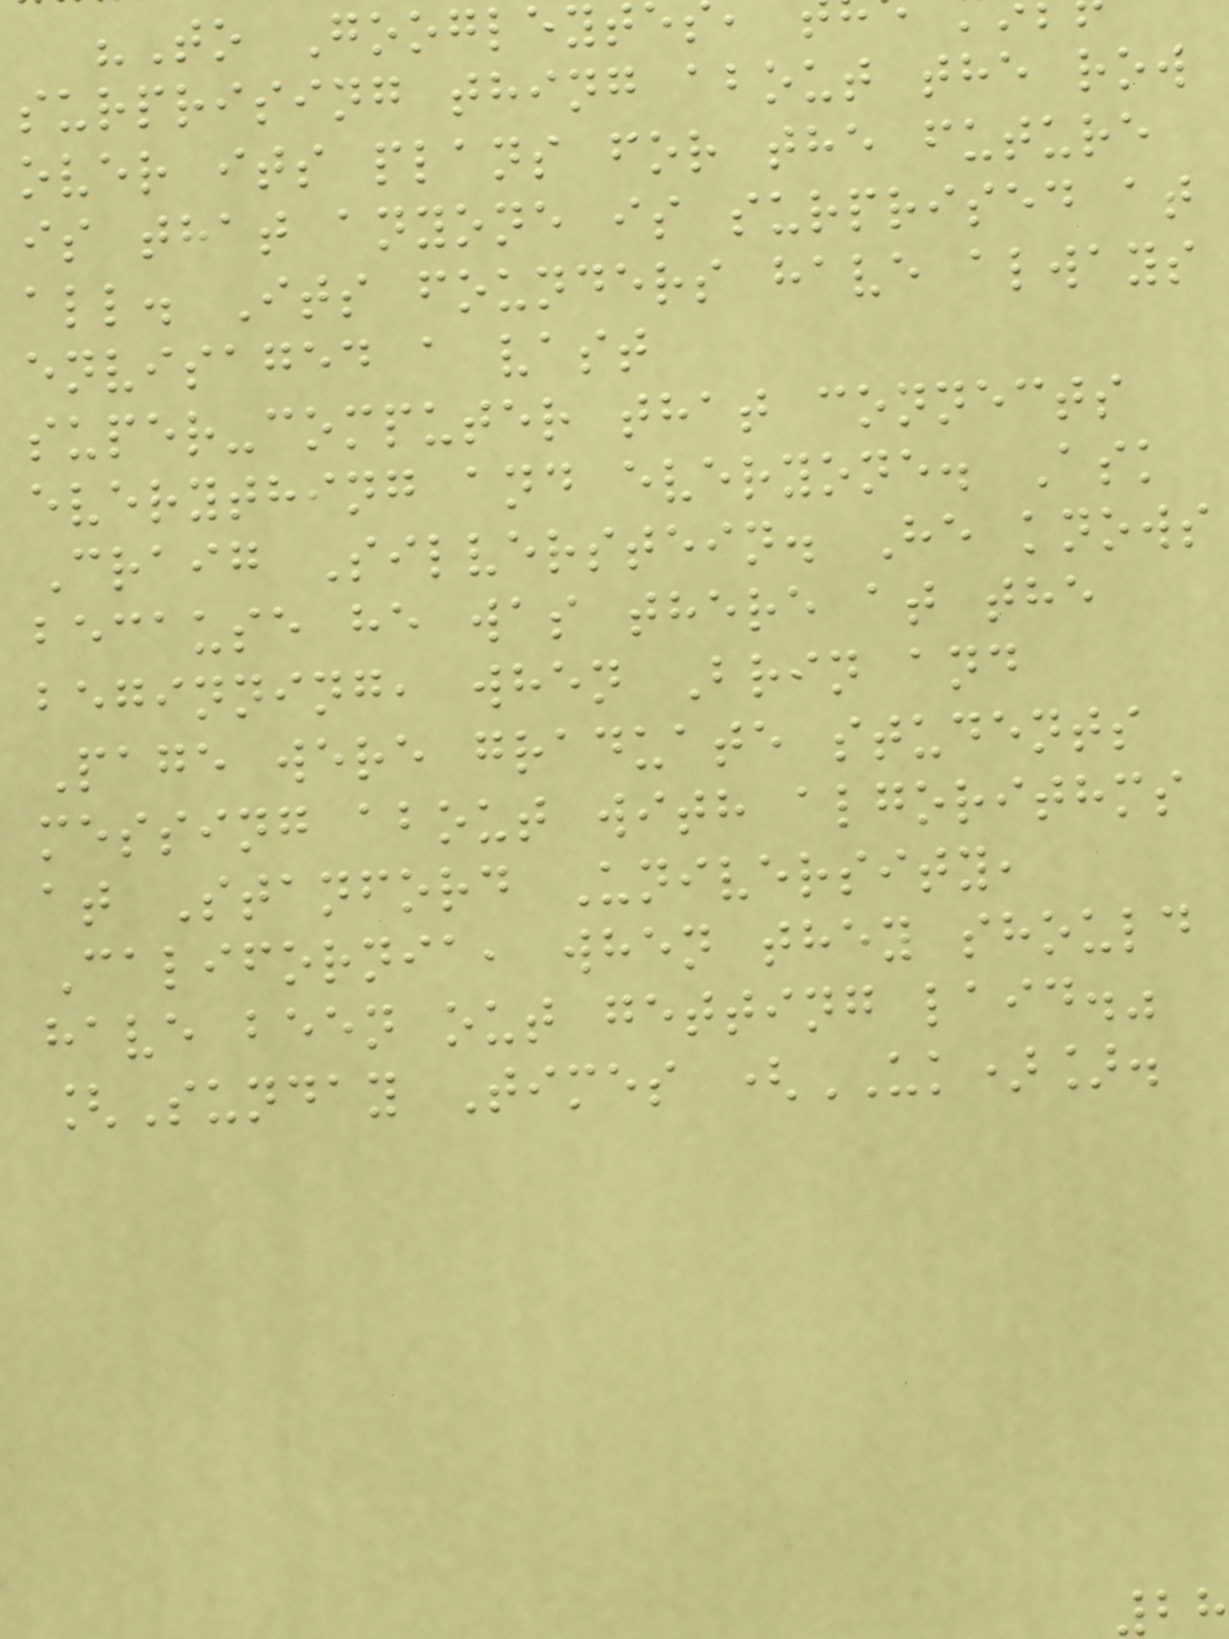"To Googleyt
surprising thing about the row
over its plans for the future
is that anyone is surprised at
all. Its founders have always
envisaged a vast
super-computer that connects
everything and everyone. Ask
Craig Silverstein. He knows
because he was there at the
beginning, when Brin and
Page were graduate students
messing about with algorithms
at Stanford University,
California, when they should
have been out getting laid."
[Sunday Times (UK)].
